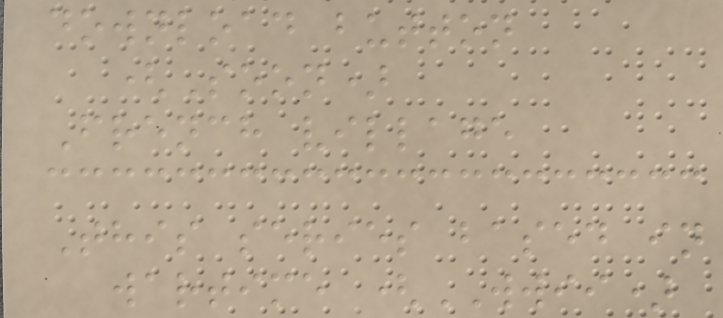download button
(Soon)
French village
This series based in
wartime (WWII)
